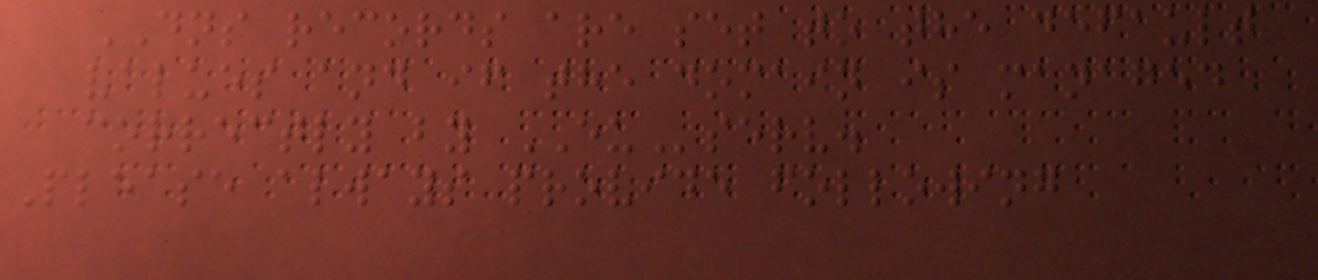DNS records are set to the default
values and if the domain is managed
correctly by EUserv.
Please always provide following
